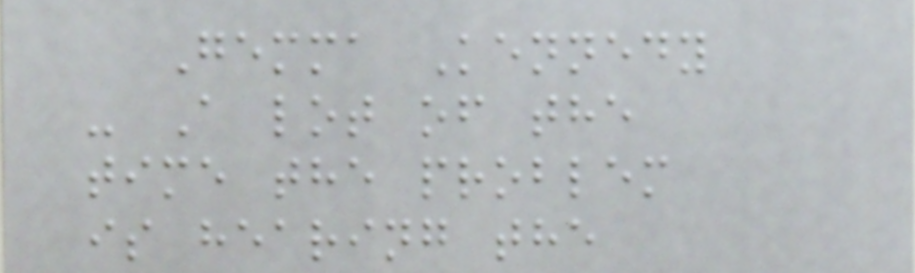Gemma Kennedy
- A lot of the
time the problem
is hearing the
